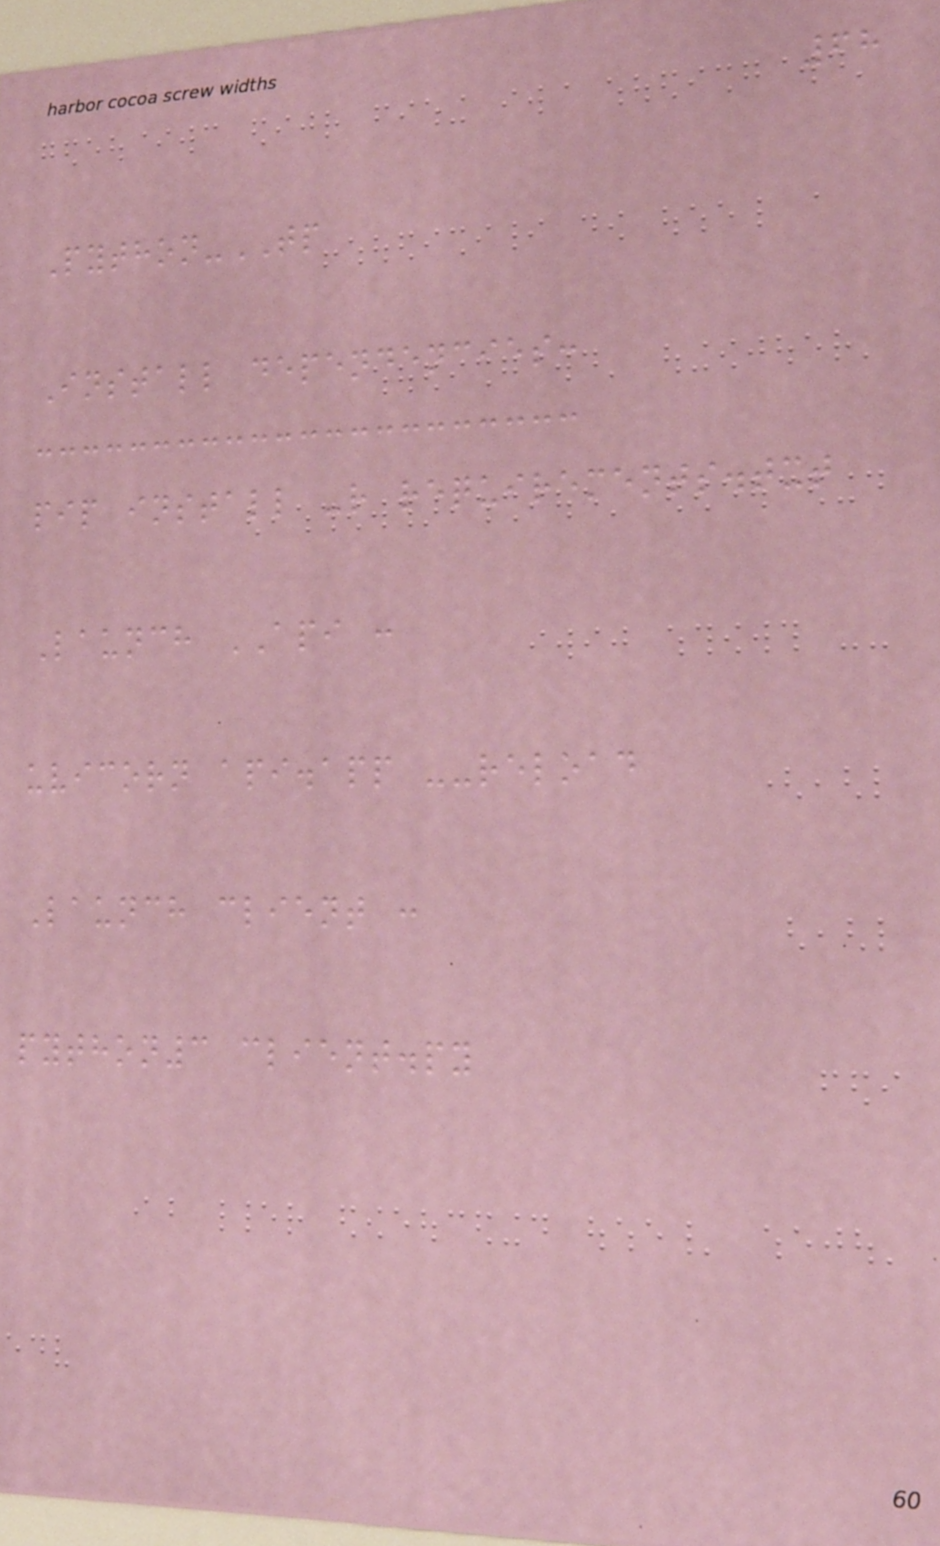68
Python-TP
Install dependencies:
pip install -r requirements.txt
Launch API :
uvicorn api.app --reload
Launch client :
python3 client.py
